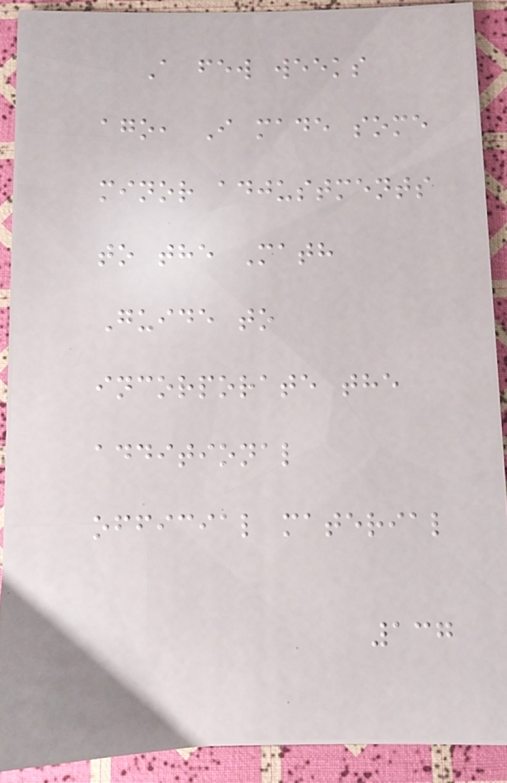A few weeks
ago, I made some
minor adjustments
to the Math
Guide to
incorporate the
additional
official material
137
